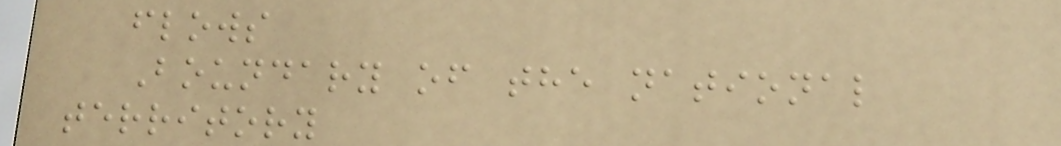flows
Boundary of the national
territory
